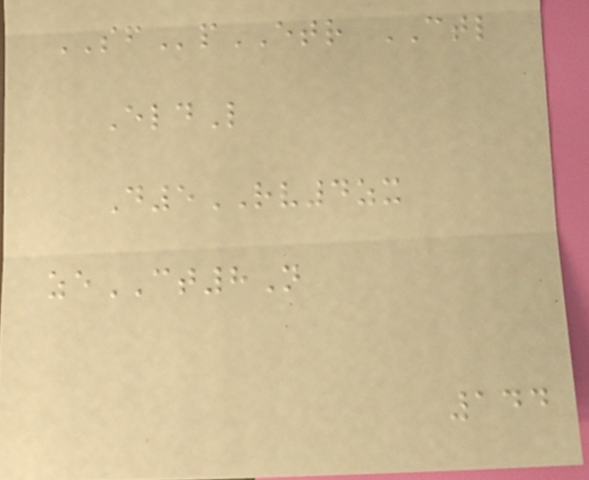SFpETR CTL
EldL
D5RV4zx
zeCT8N
144
